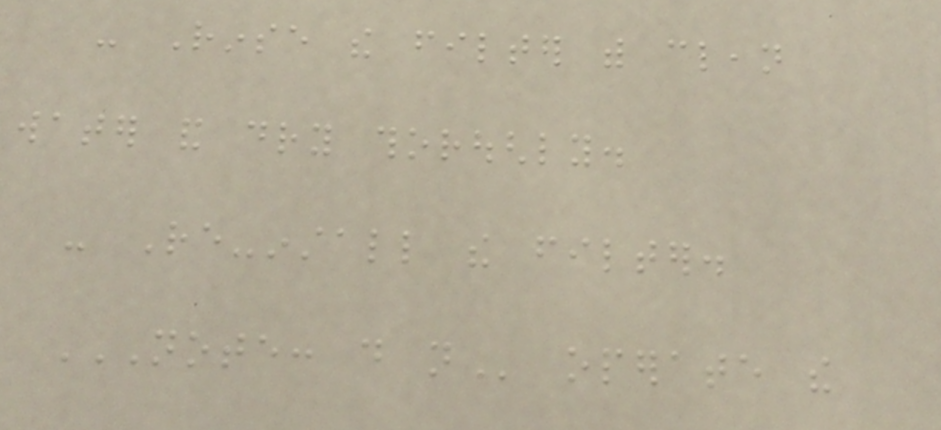- Rinse the filter with clean
water and dry thoroughly.
- Re-install the filter.
NOTE: DO NOT operate the
